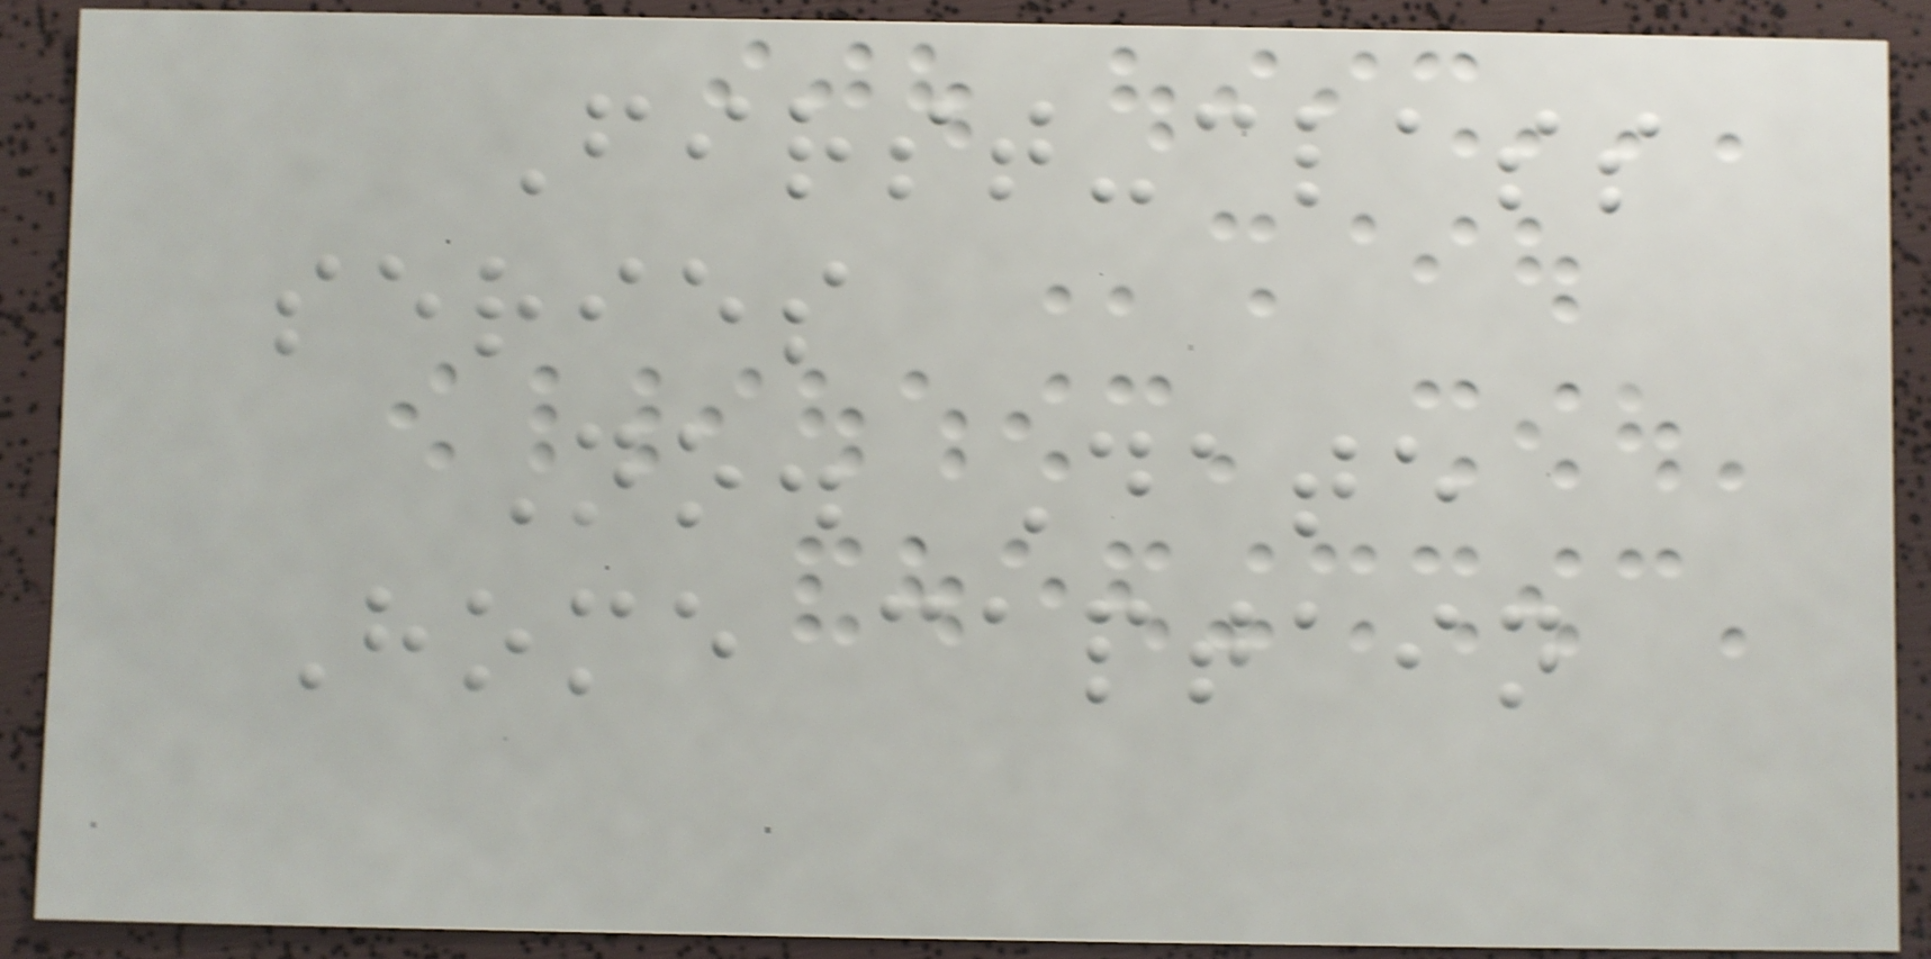First-class
series
No. Date
Home captain
